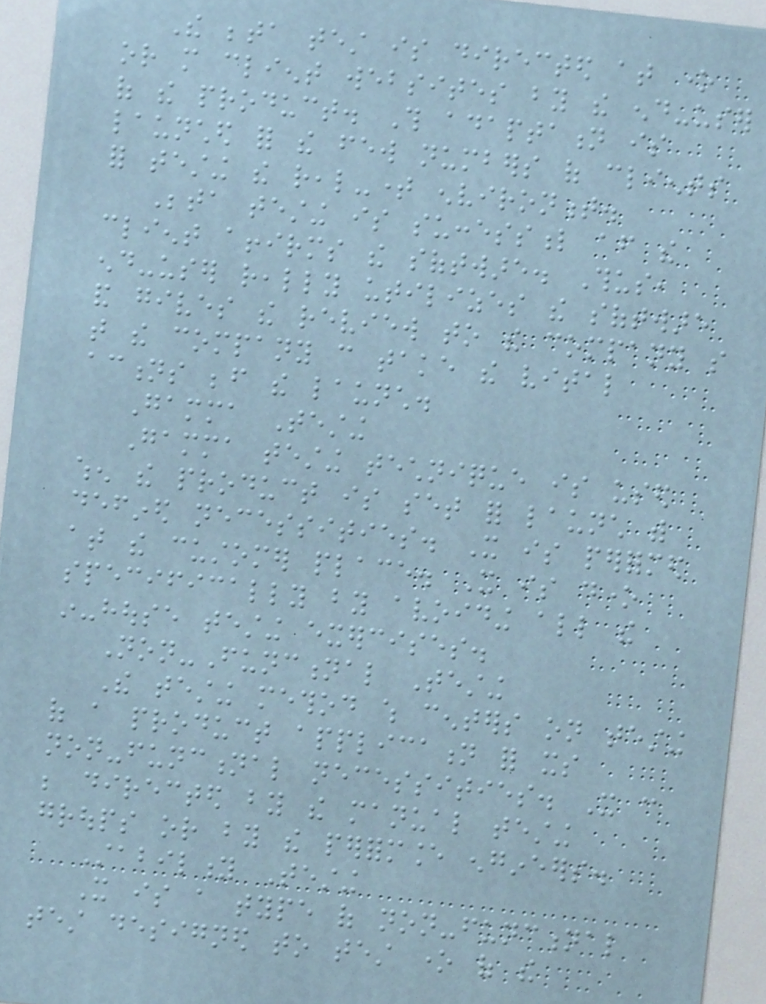The beta test is directed at one
or more client websites by the end-user
of the product. This adaptation is
launched for the few numbers of clients
for testing the real-time environment.
Beta testing is successful after the
client affirms the software. Thus,
end-user really utilizes the software
and gives the review to the company so
that the company can take the vital
actions before the launch.
Gamma Testing
Gamma testing technique is used
when the product is set for launch with
defined necessities. It is performed
at the customer place. It is done
specifically by avoiding all the
in-house testing exercises.
Non-Functional Testing
The testing method which centers on testing
of a product application for its
non-functional necessities. It can
be directed by the manual testing
groups or by the performance engineers.
Stability Testing
It is a type of non-functional
test designed to test one of the
